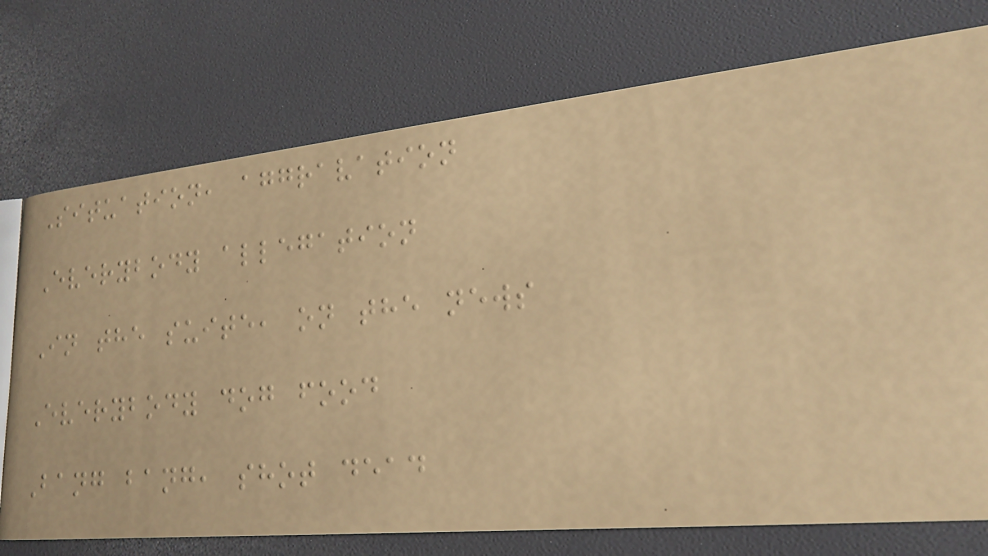Situation, aggravation
Everybody allegation
In the suite, on the news
Everybody dog food
Bang bang, shot dead
